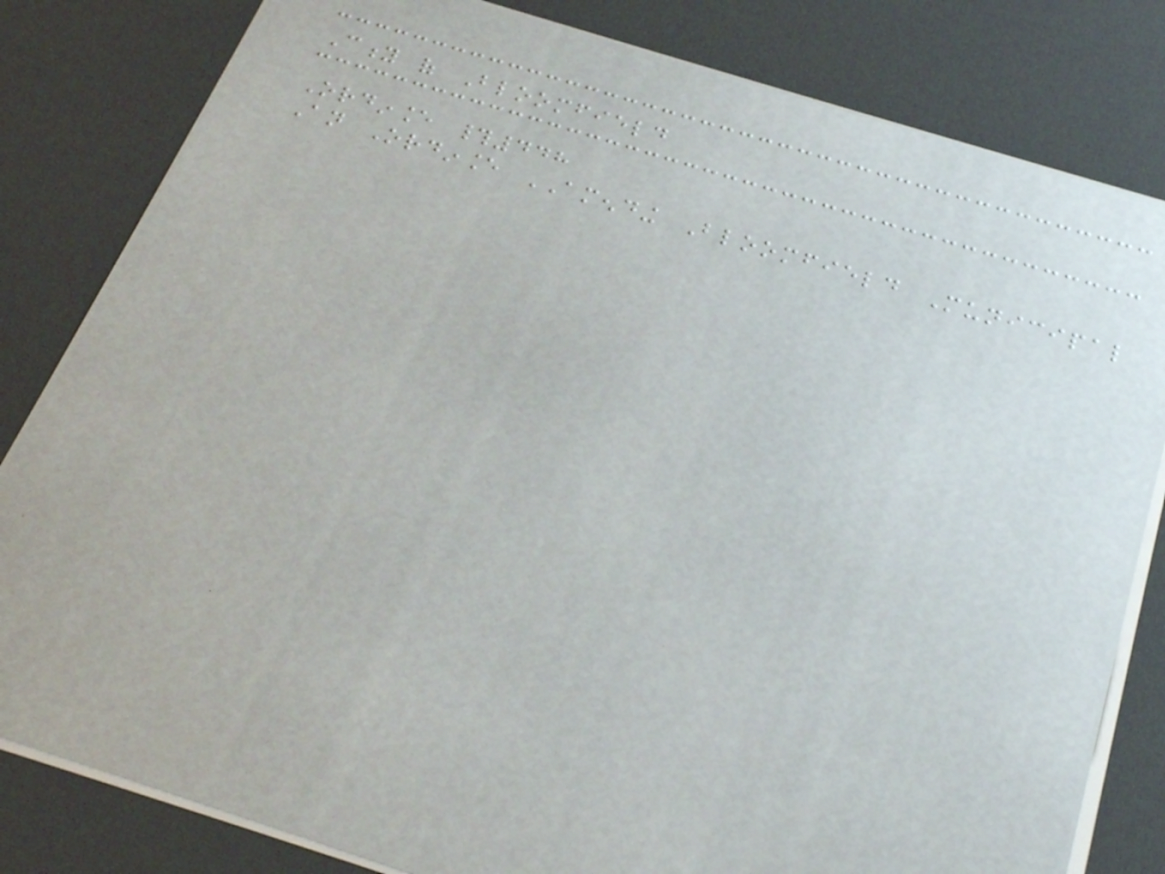City of Bloomfield
Ordinance #448
An Ordinance AMENDING Bloomfield Municipal
